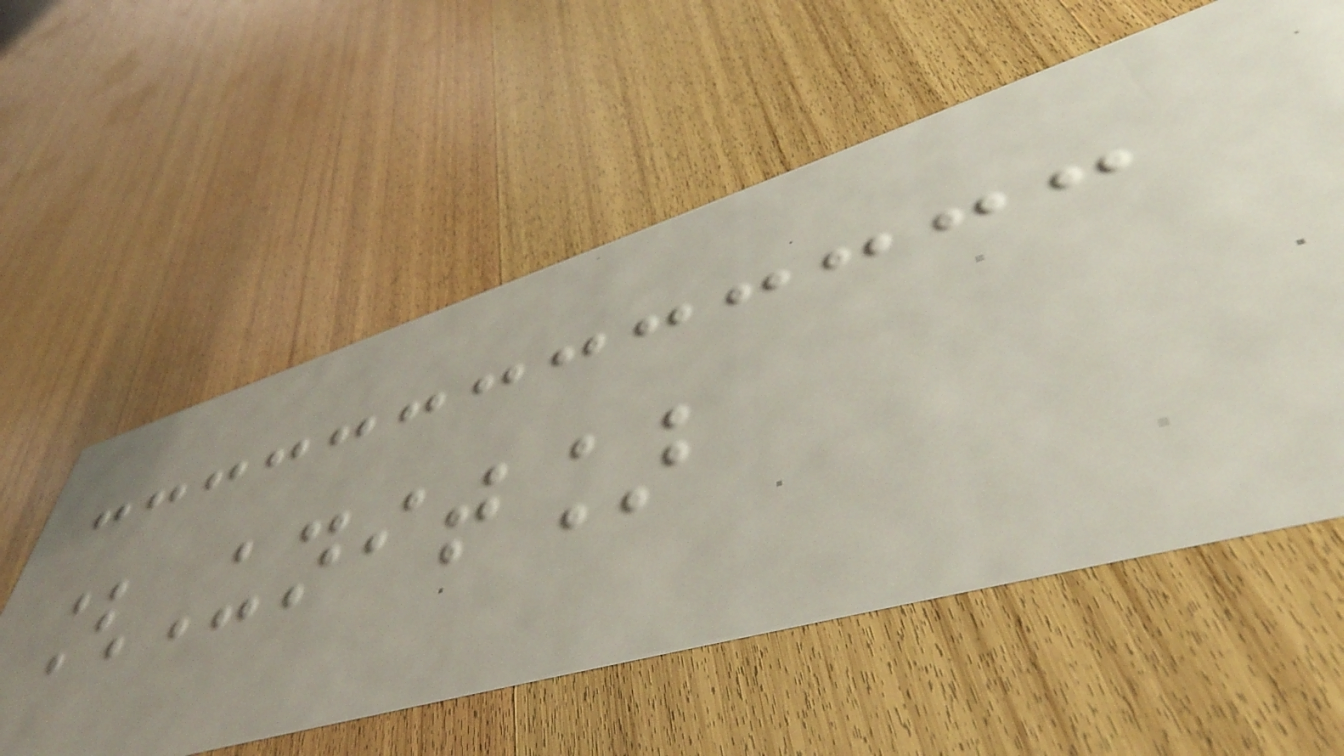[Unit]
